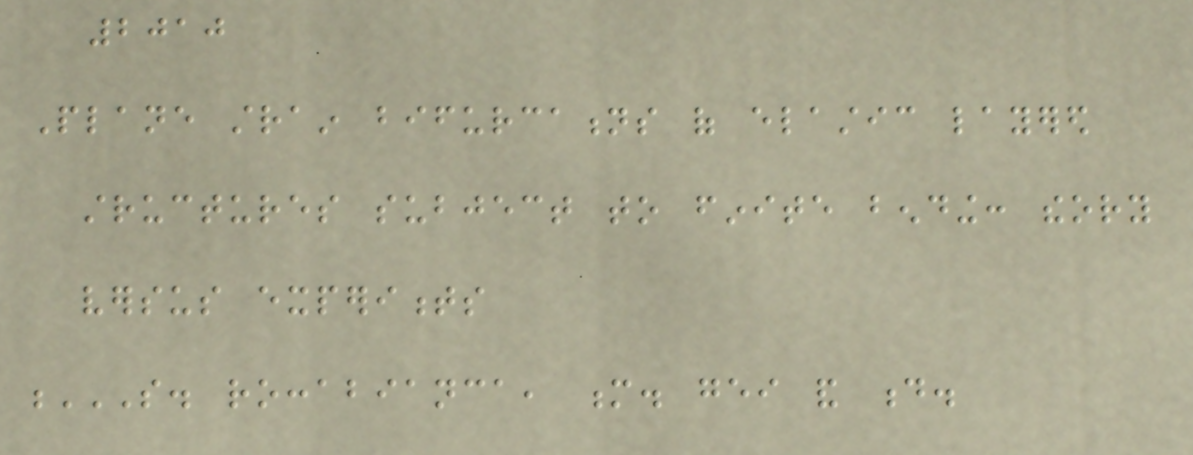2010
Plane strain bifurcations of elastic layered
structures subject to finite bending: theory
versus experiments
S. ROCCABIANCA, M. GEI AND D.
